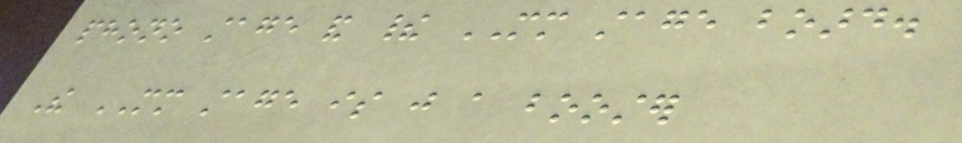phono stage and their MM stage board.
The MM stage is just a booster
